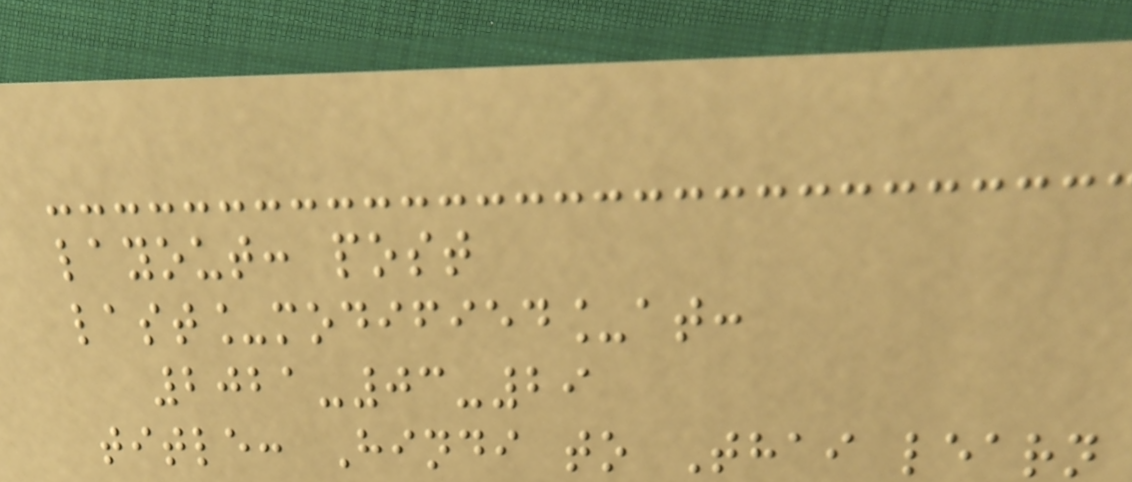layout: post
last_modified_at:
2021-03-29
title: Hindi to Thai learn
